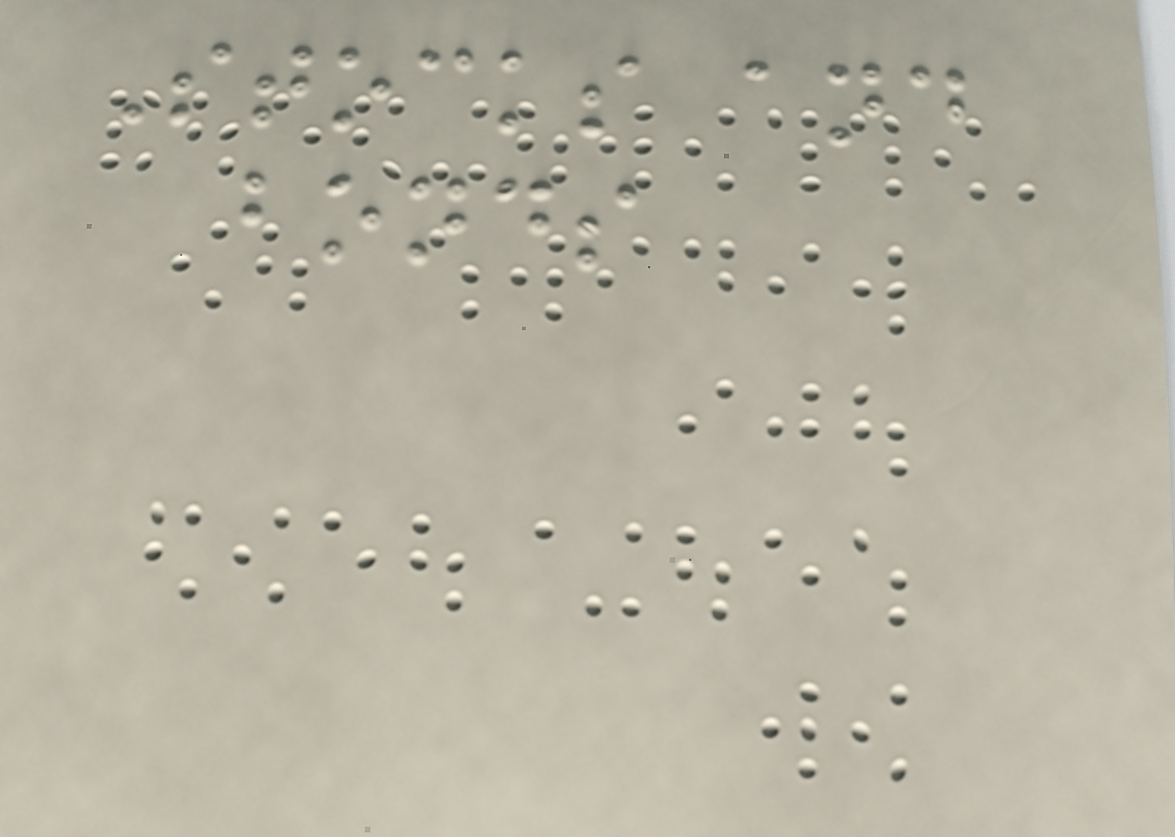Stocks and
bonds
